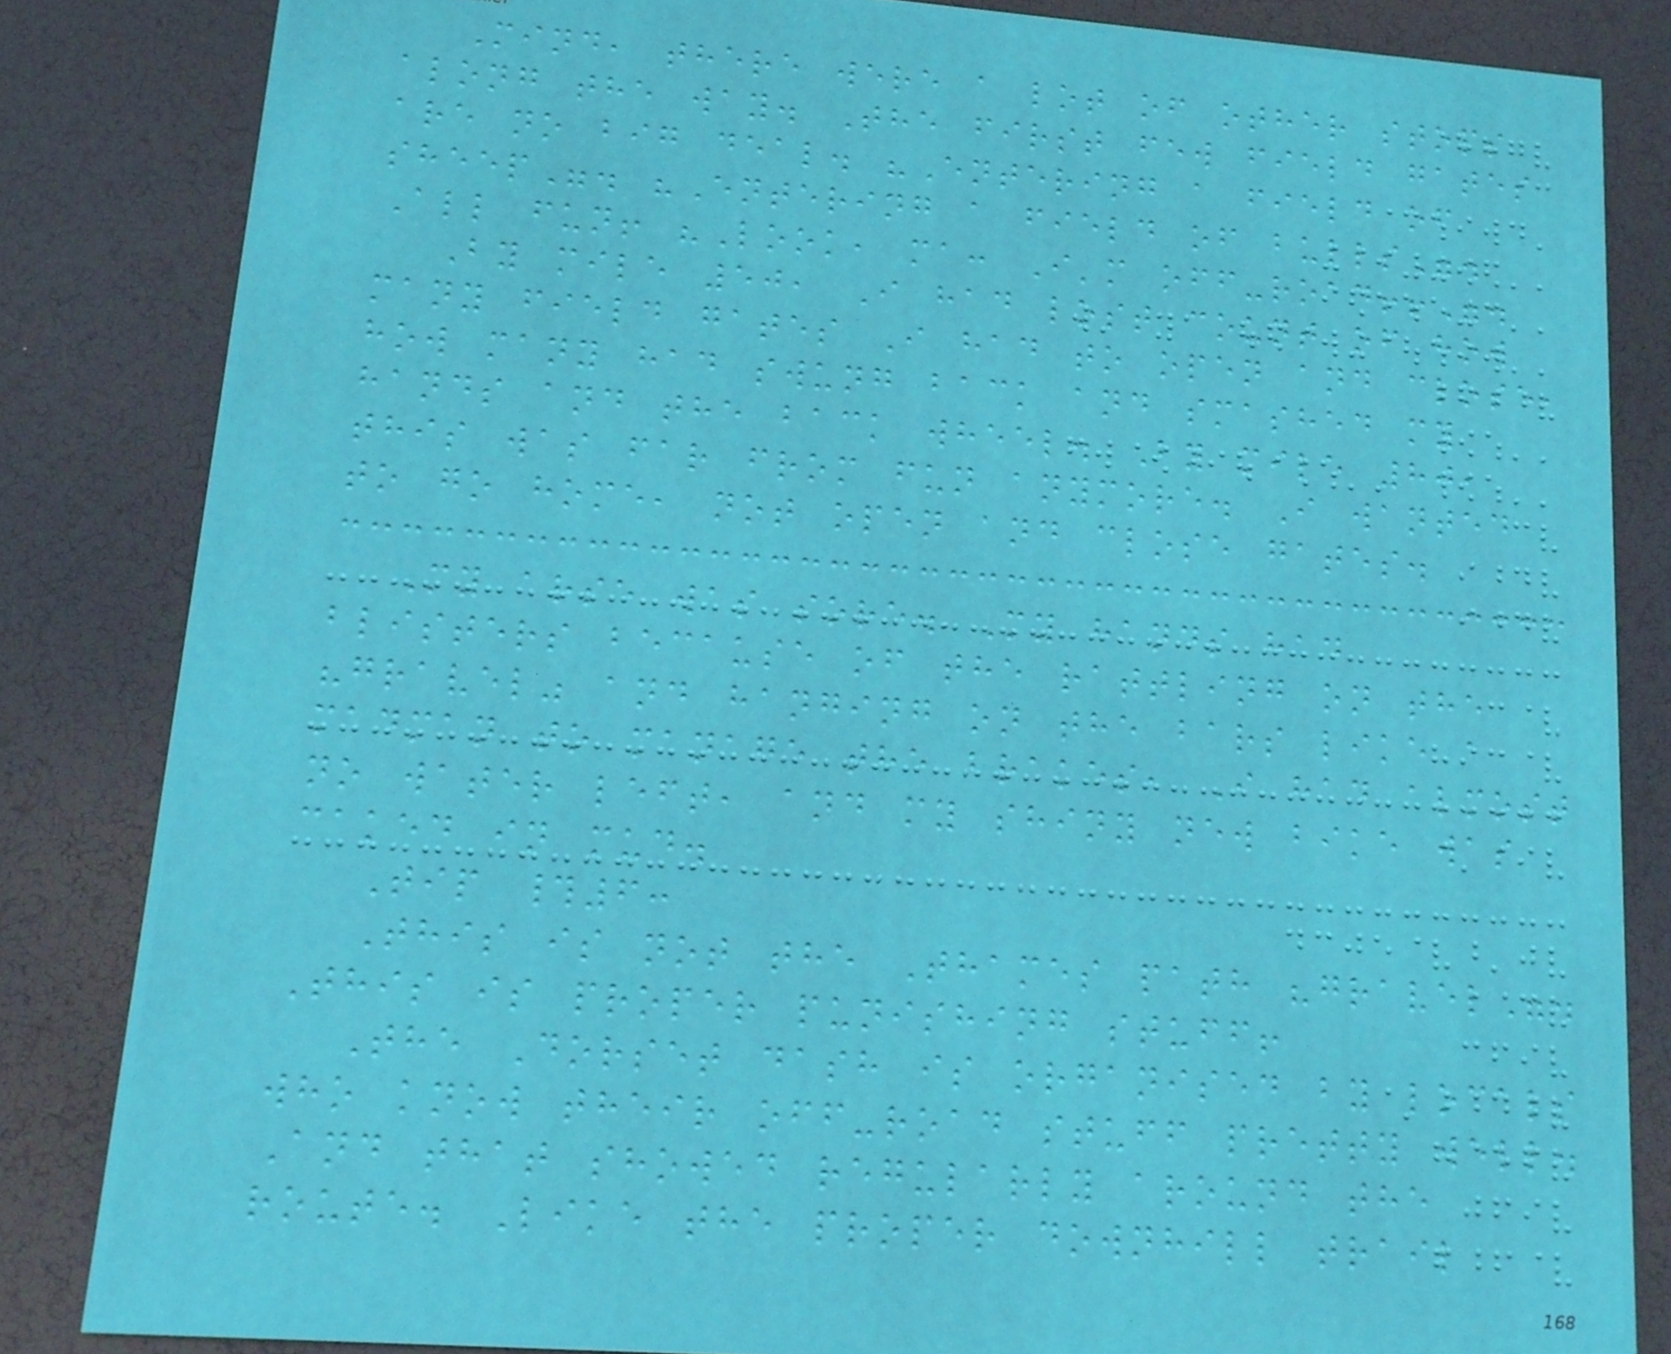Mind, there were a lot of other stops
along the way. The first few field gates
are no big deal. "Entering a field of
sheep". "Entering a field of bulls".
All fun! "Look, ma: I'm off-road!!".
By mile 50, I had lost count of how
many field gates I had to open and close,
how many had swung back and smashed my
hands and the back wheel. By mile 80,
this was far from fun anymore. I wanted
to go home, not open and close gates.
My arse was sore. My hands had
blisters because of the rattling on the
"gravel" and hanging on the bars like a
madman to manage the brakes, I had almost
no water left, and my shiny new bike was
caked in mud.
Tip #6:
This is not the Thames path "gravel".
This is proper punishing stuff!
The Dorset dash is organised by locals
who know their off-road stuff pretty well.
And that showed regularly around the
route. Like the proper downhill trail
